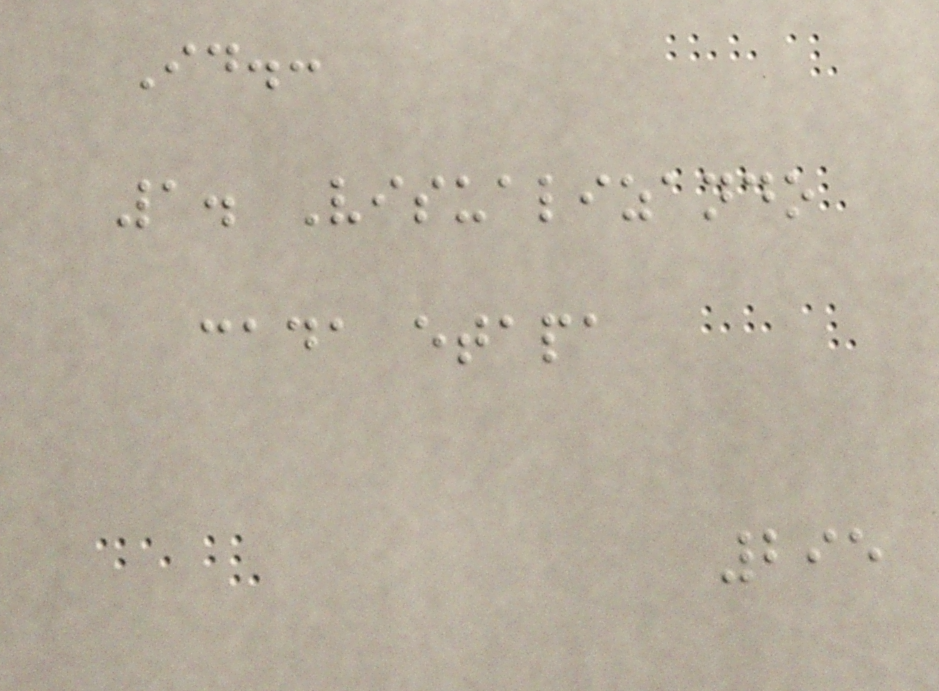Id.:
1. Visualizando
cada etapa
295
